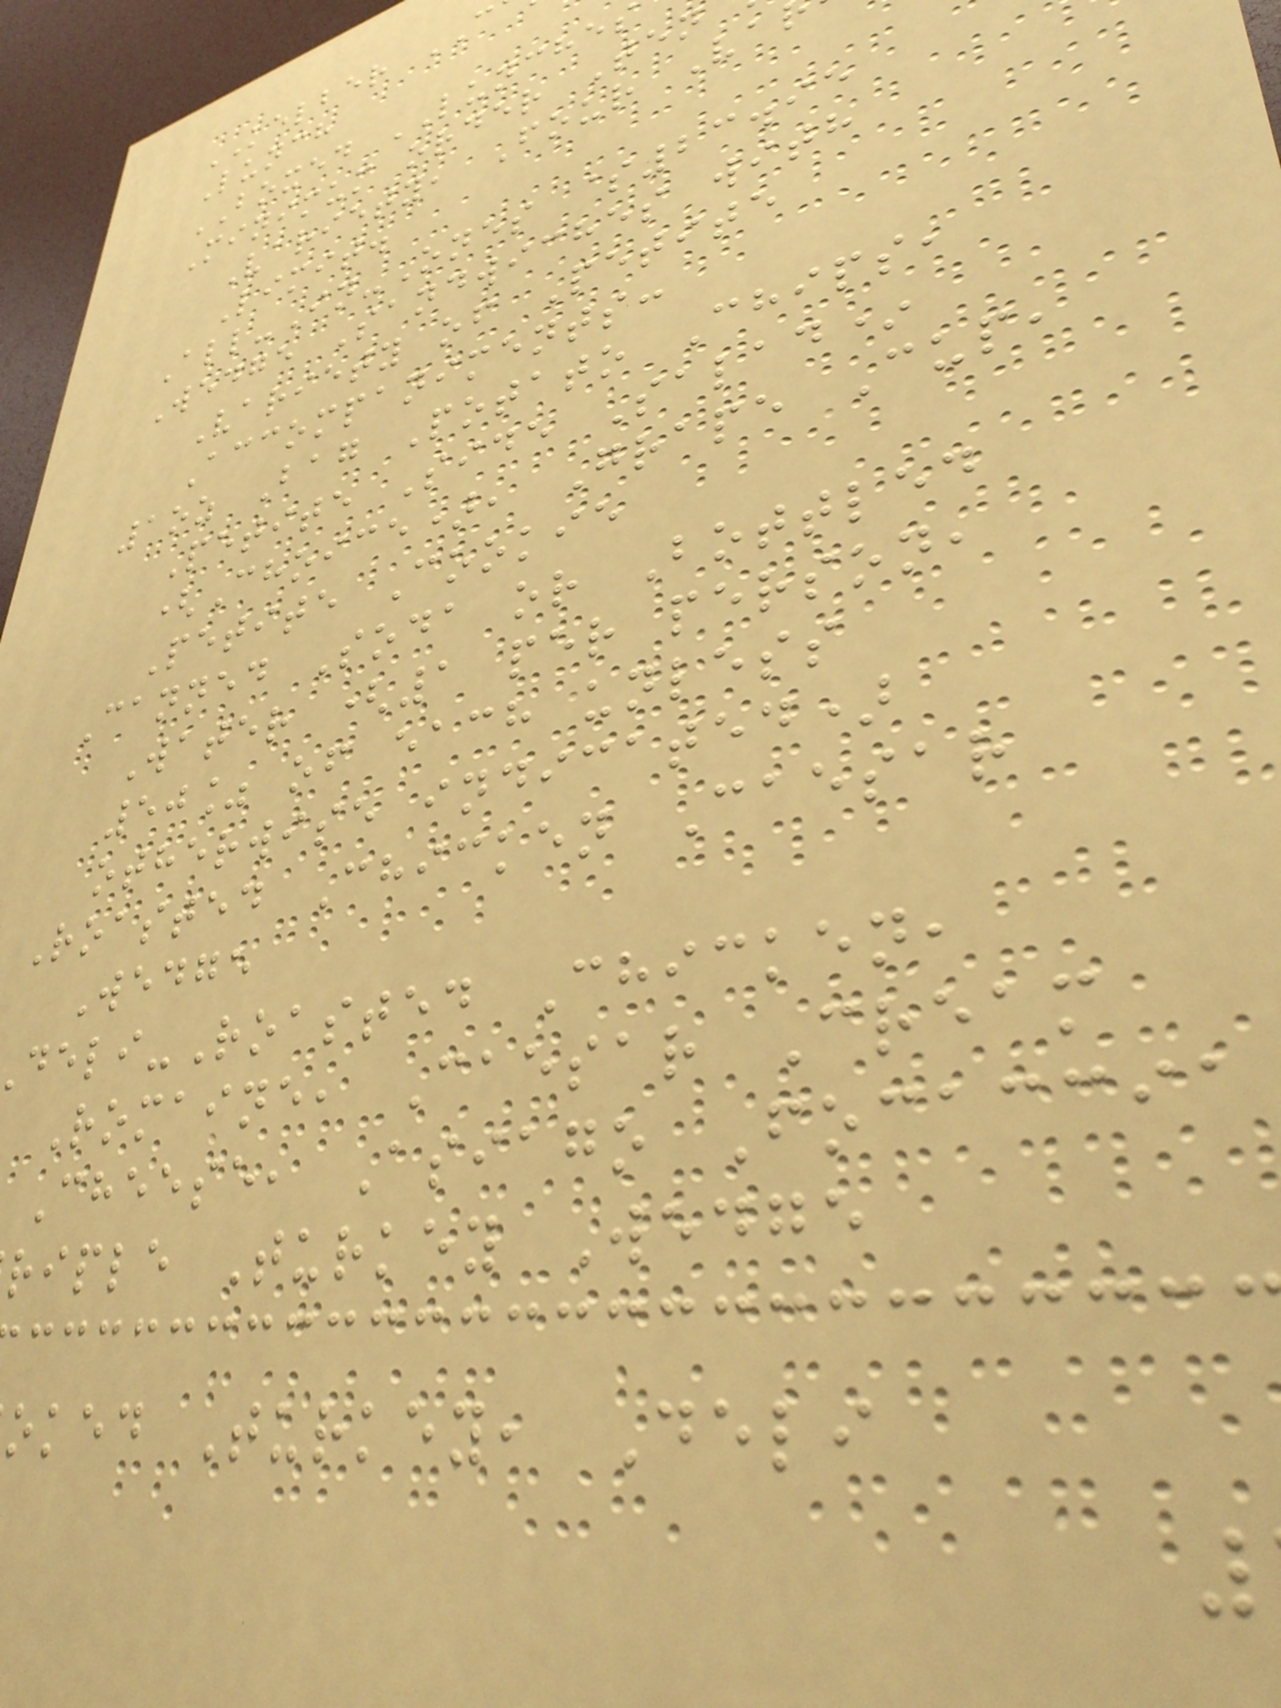KELBER
Lunch
BOXED LUNCHES
Minimum order Ten
Variety, Four Va
Limit.
All-In-Ones $23.95
Wedge Sandwiches with
Variety of Petite
Accompaniments:
1oz Bag Potato Chips,
Petite Side Salad*
(Choice), Grape Cup,
Petite Cookie
Canned Soda or Bottled
Water (1 per person,
50% of each unless
otherwise indicated)
Roasted Chicken Caesar
Wedge
eli-Roasted Chicken,
Romaine, Caesar Cream
Cheese, Asiago Focaccia
riple Turkey Wedge
oked Turkey, Deli
